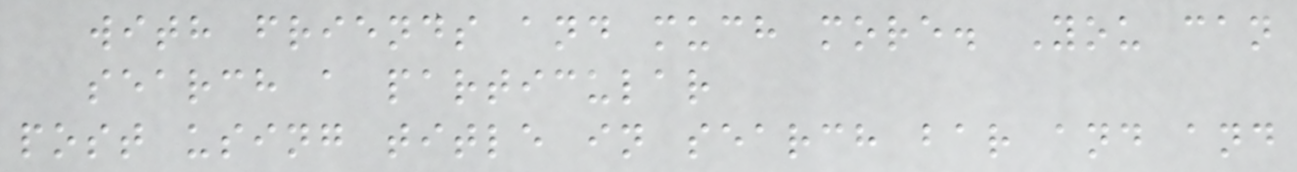with friends and much more. You can
search a particular
post using title in search bar and and
